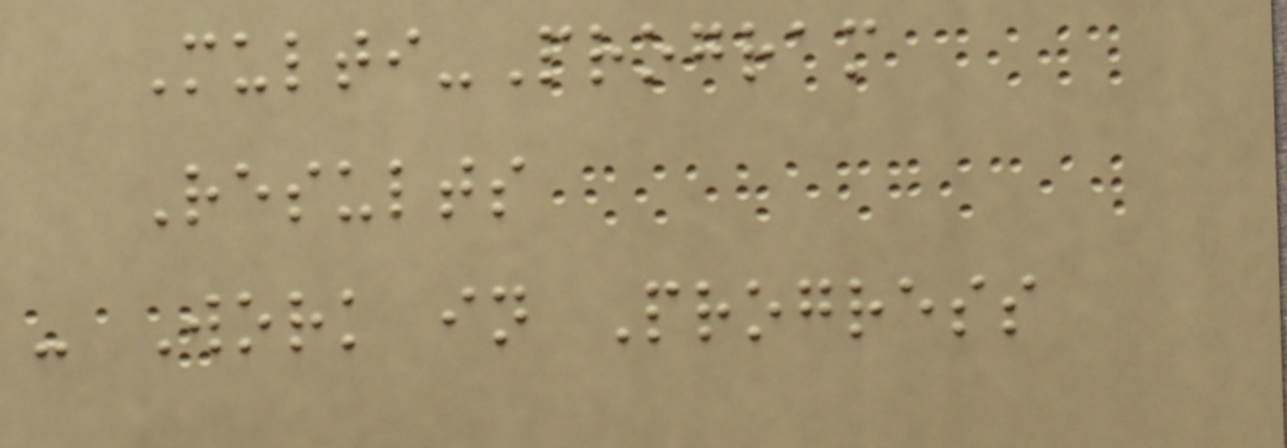Multi-Program
Results
- Work in Progress
